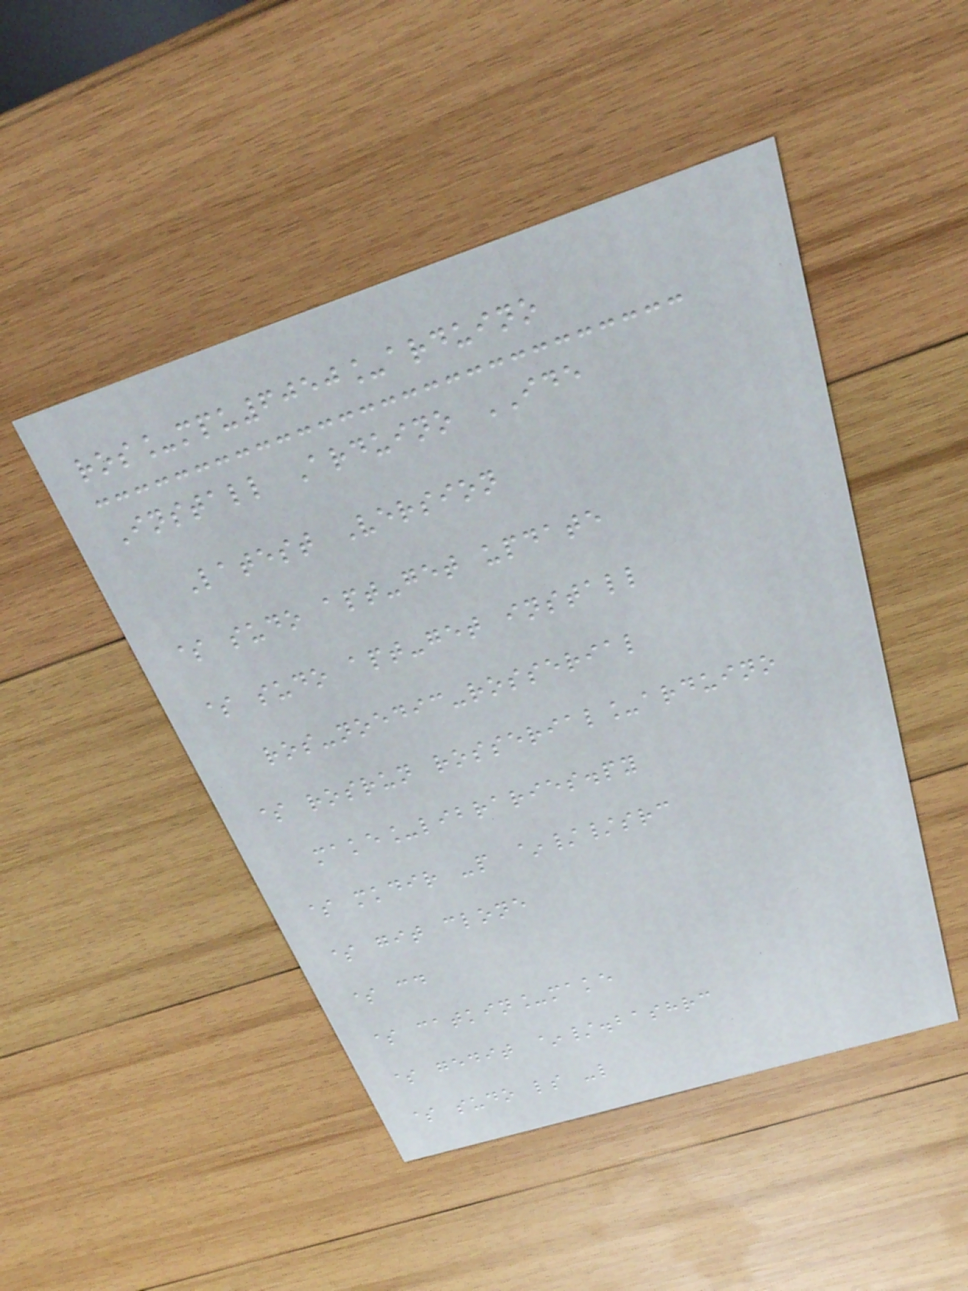ros_mpu6050_arduino
Install Arduino IDE
Latest Version
$ sudo apt-get update
$ sudo apt-get install
ros-noedic-rosserial
$ rosrun rosserial_arduino
make_libraries.py
$ mkdir -p ~//src
$ git clone
$ cd
$ catkin_make
$ gedit ~/.bashrc
$ sudo ls -l
